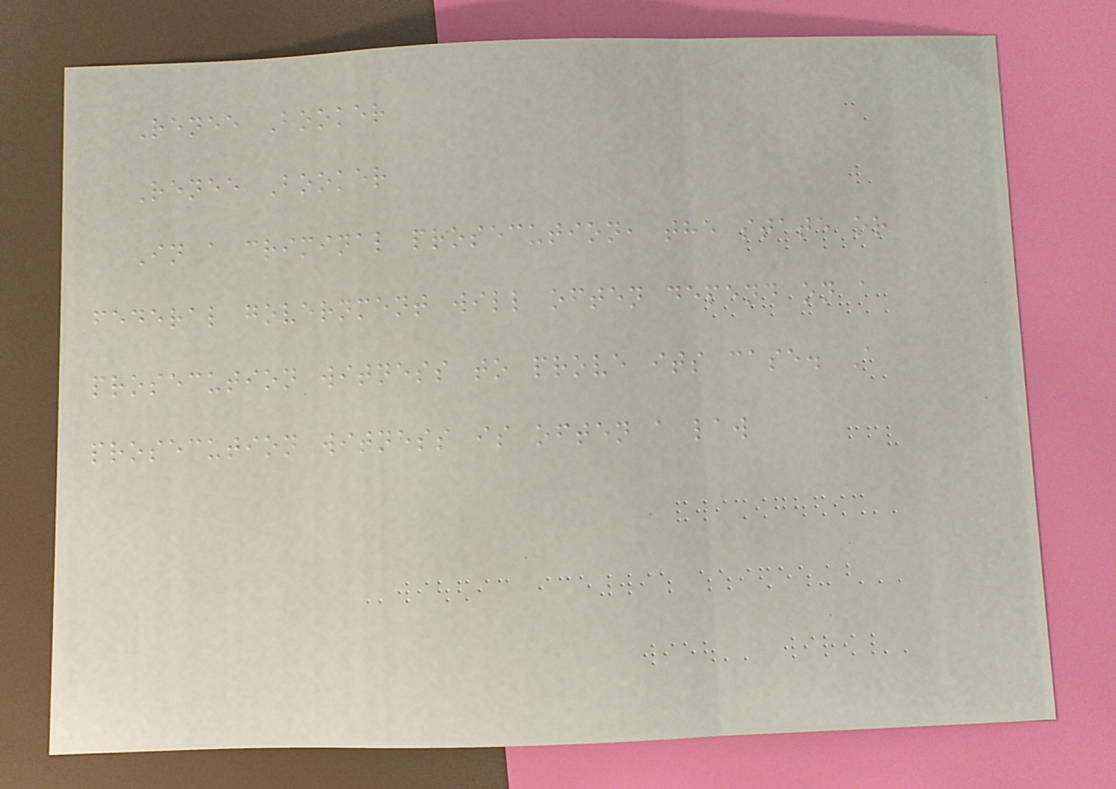Renee Booker
Renee Booker
In a criminal prosecution, the state or
federal government will often depend on a
prosecution witness to prove its case. A
prosecution witness is often a law
